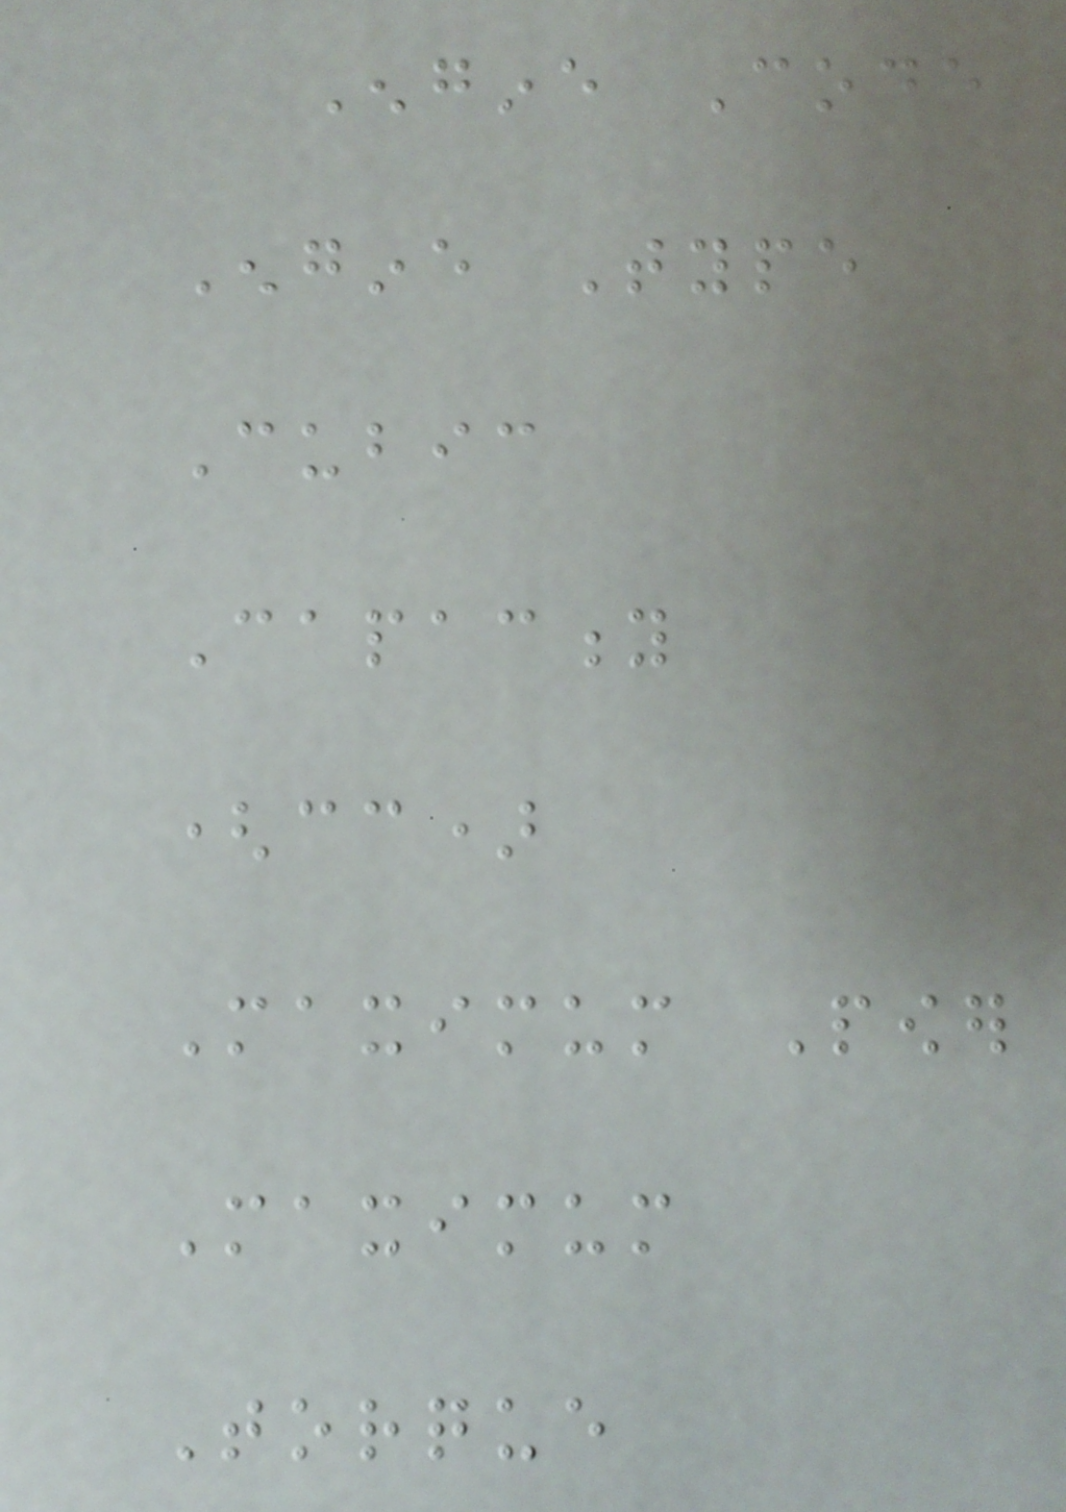Engine Code
Engine Type
Cubic
Capacity
(cc)
Maximum Power
Maximum
Torque
